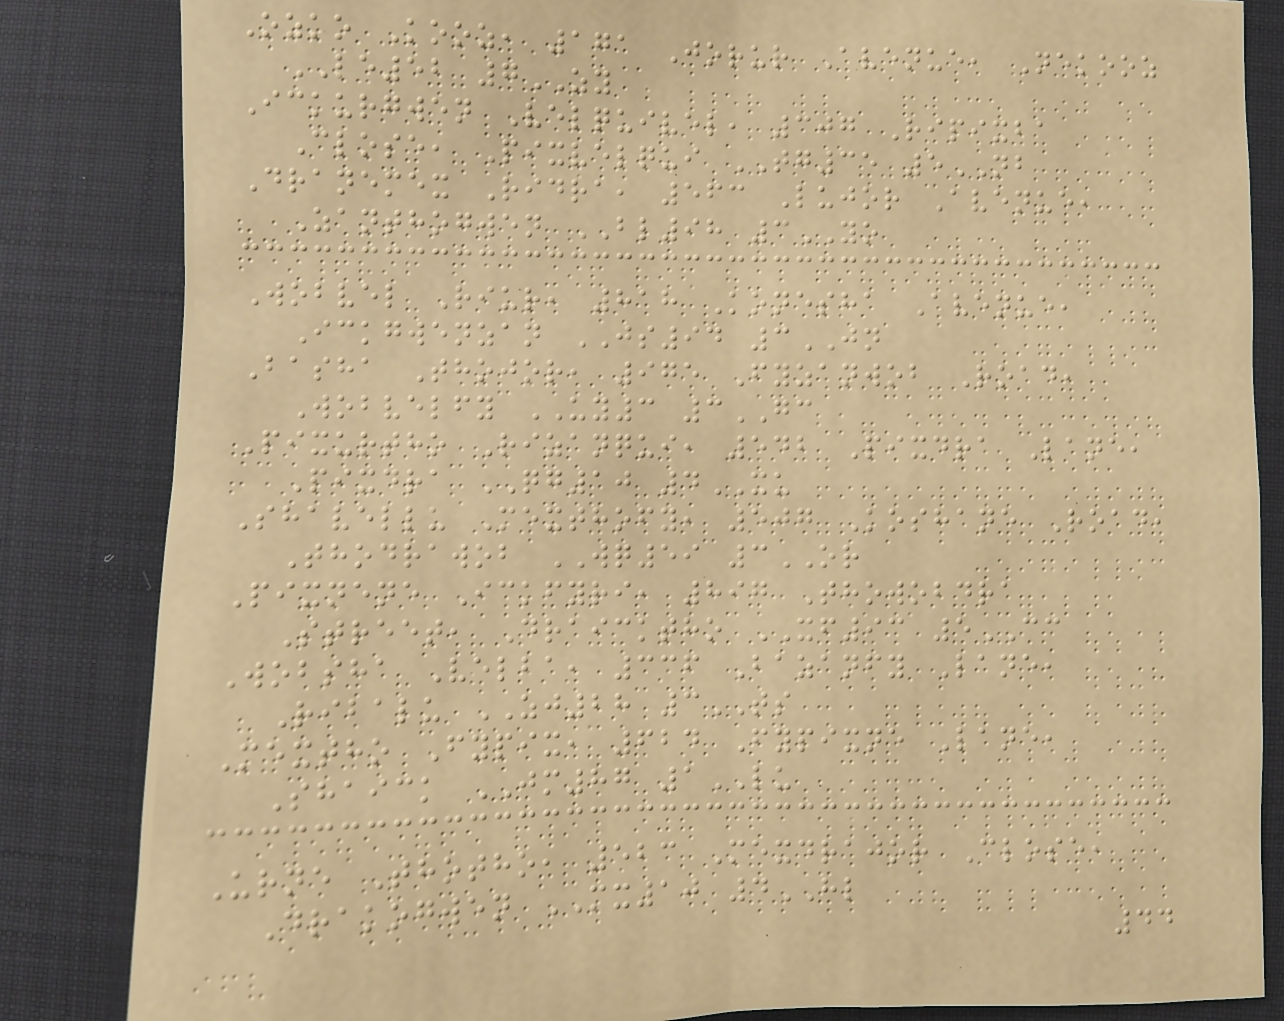Ozko Kooz, 171 Jorur Avenue, Nekooz
LE52 7ZY
Ickurgwen Velquivel, 307 Ripixba
Close, Pixvelqui TG35 5NB
Dranemex Ridra, 563 Lujor Avenue,
Zanthogwen BL98 3YO
Wobvel Riur, 818 Konesha Avenue,
Ickgwenzan JS94 3JN
Basha Thojor, 975 Fyzanwob Road,
Wobvelfy UY3 3GC
Pixurtho Rizanqui, 542 Pixdra Lane,
Pixdra QG10 4XU
Shavellu Mexthofy, 507 Koshane Road,
Thodrawob WQ59 3OR
Pixnene Ickfyri, 897 Thowobdra
Street, Draicktho XF93 5CC
Wobsha Velba, 336 Bazanfy Lane,
Ribalu ZJ28 3TS
Mextho Fypix, 624 Fypixne Lane,
Shaick JM87 1LU
Urne Thotho, 523 Mexdrajor Close,
Drakogwen MX10 4HL
44
